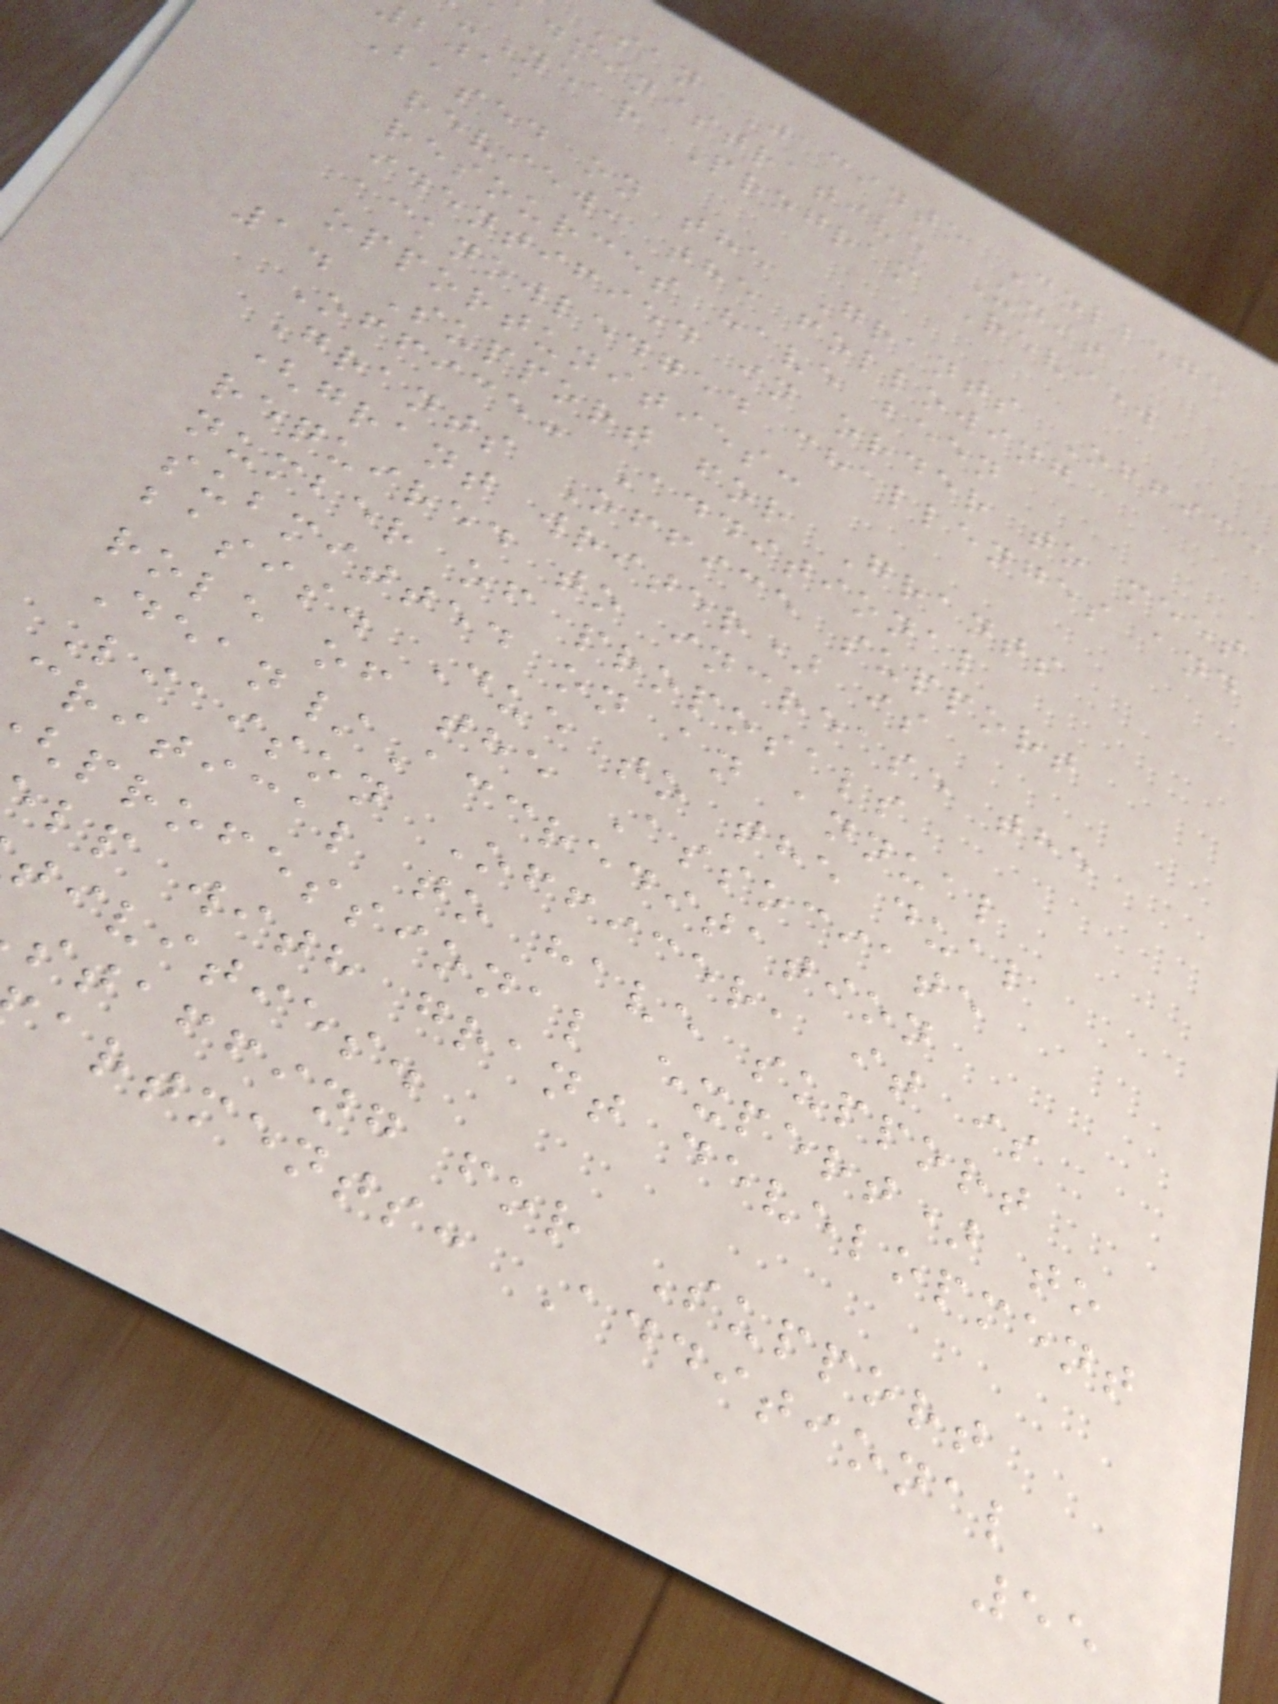San Jacinto College
dministrative Unit
-Year Program Review
bjaa
Based on the Grants Office
review, the following
resources have been
identified in order to meet
acknowledged challenges and
opportunities:
1. Support for Grants
Office: Additional
Grants Office support
(grant writer) is
required to increase the
number of proposals
submitted on an annual
basis. Due to the dual
role of the Associate
Dean/Accreditation
Liaison Officer, it is
critical to have support
professional expert) to
lp with grant development
tivities.
staffing for Support
artments: Additional
55
